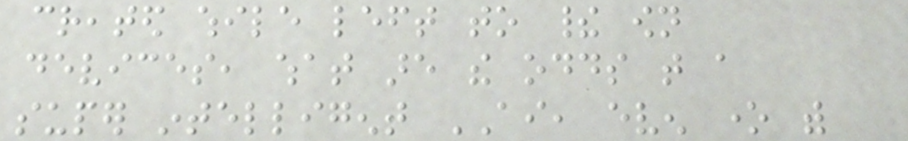created while left to their own
devices, what are the odds that a
super intelligent AI, even one with
